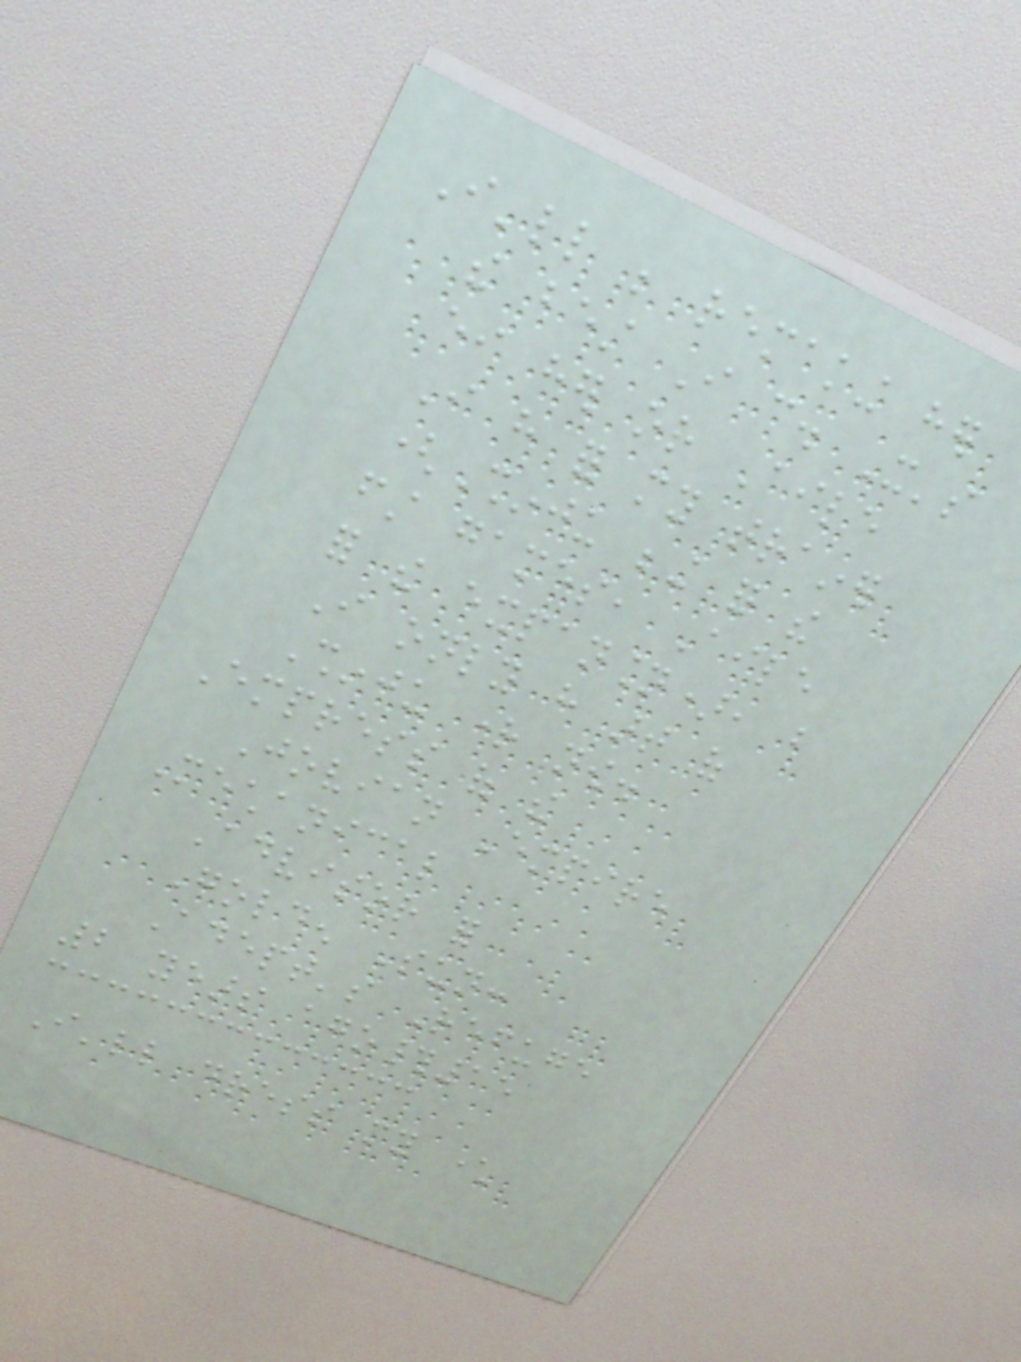I'll be remaking her
the best I can. It's
either her or Aile
I have for my trainer
(Shinju being for the
first games, Aile
for the expansion), but
I only have art of
Shinju right now.
Empress of the
Jovian Empire
Mechanical
Advisor for
Golden Sun:
Adept's Refuge
2 years ago#15
I'll dress my character
